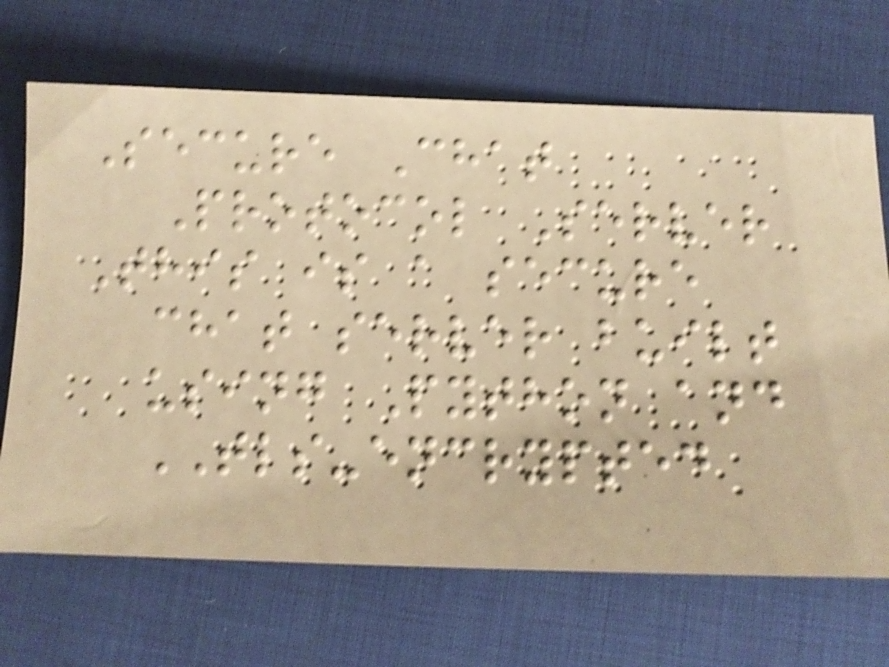Secure Chat
Protocol Server
This is a secure
chat server built
using Python and
TLS-encrypted
